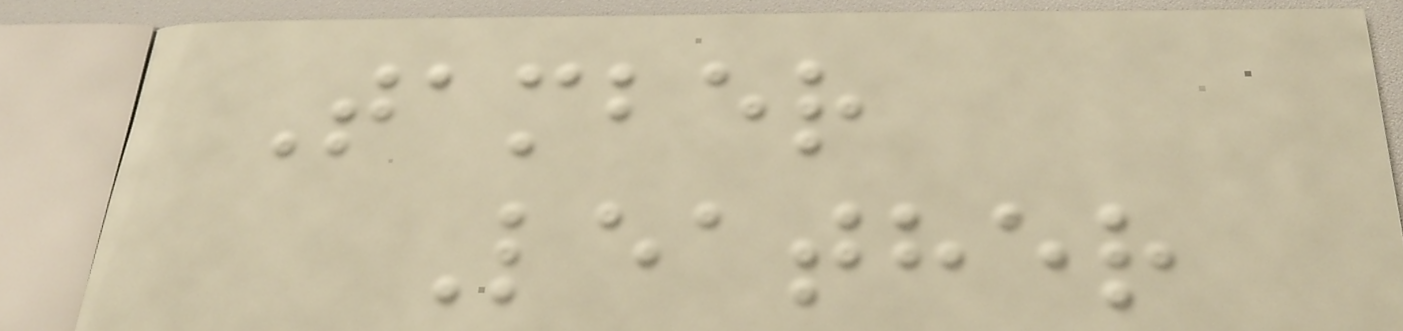Tamber
Leather
